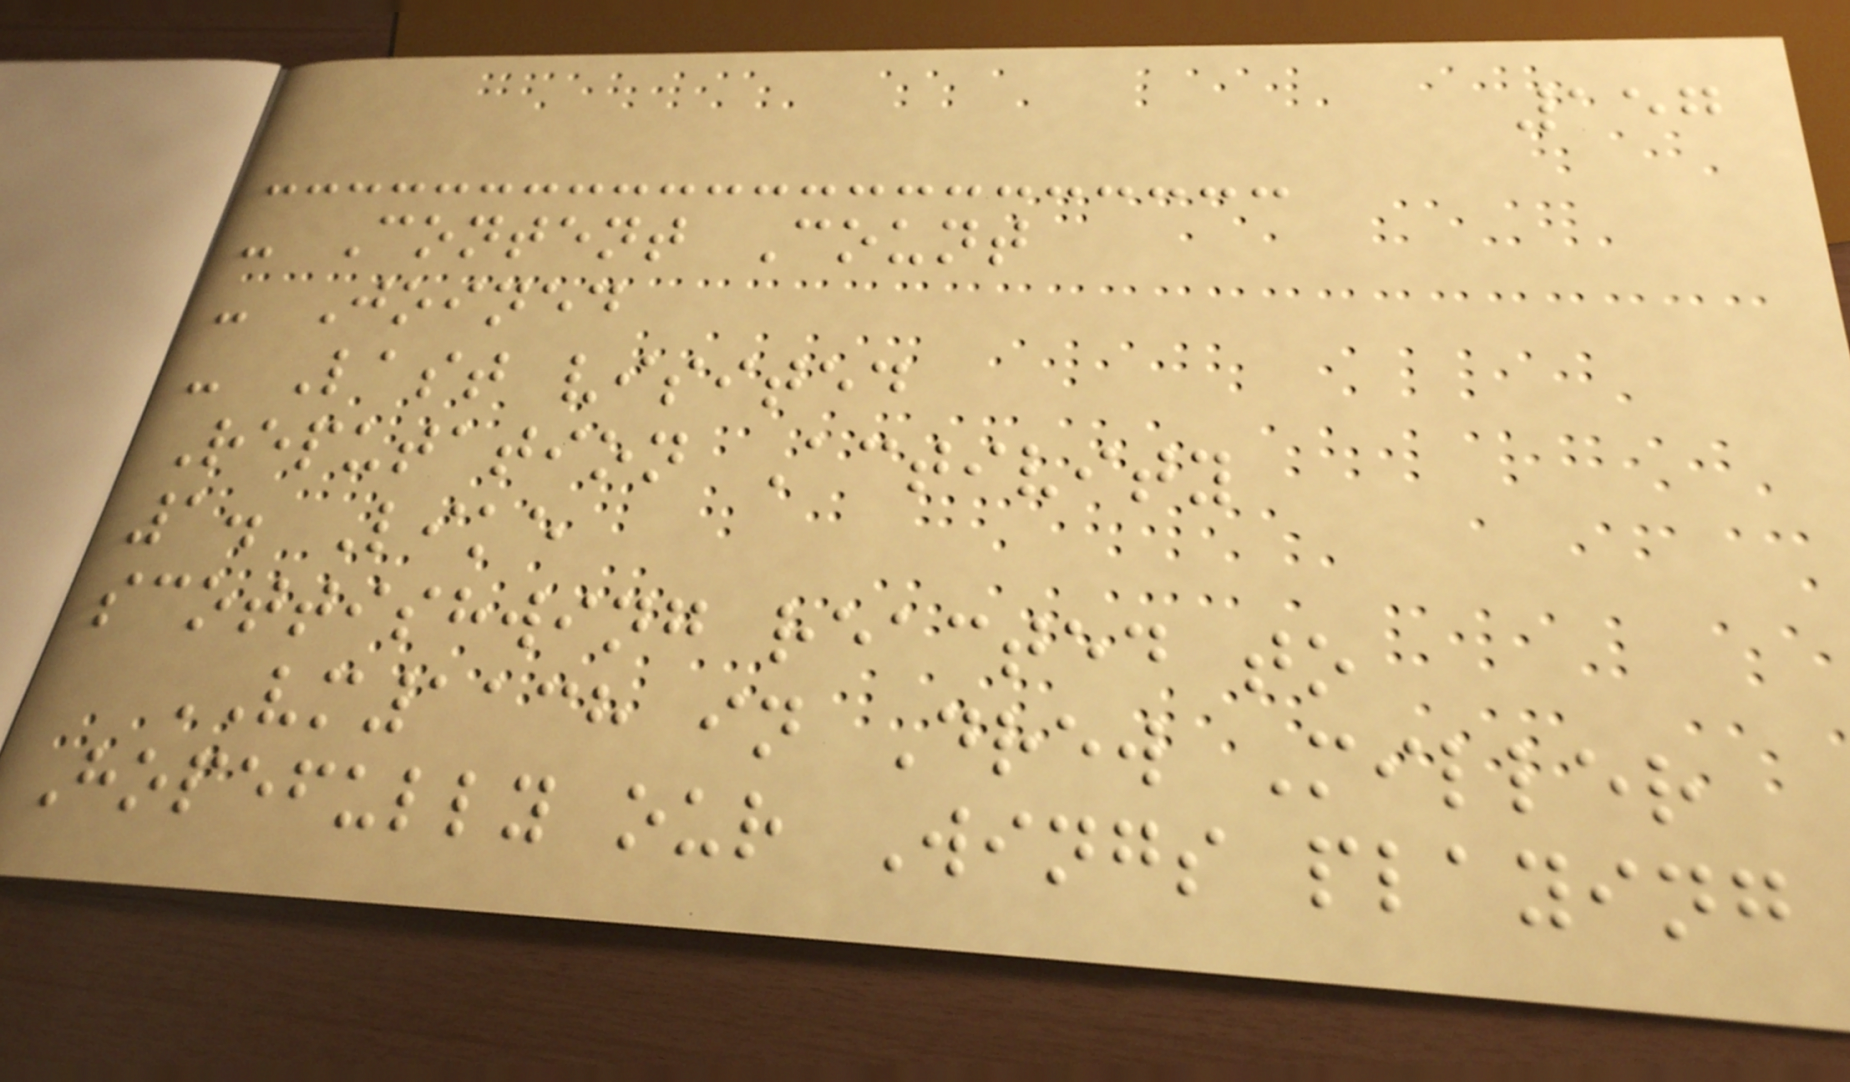157
- Content Count
- Joined
- Last visited
Reputation Activity
1. Like
scottishwing reacted to
VM1138 in Drew Miller
Hopefully our Wings playing
